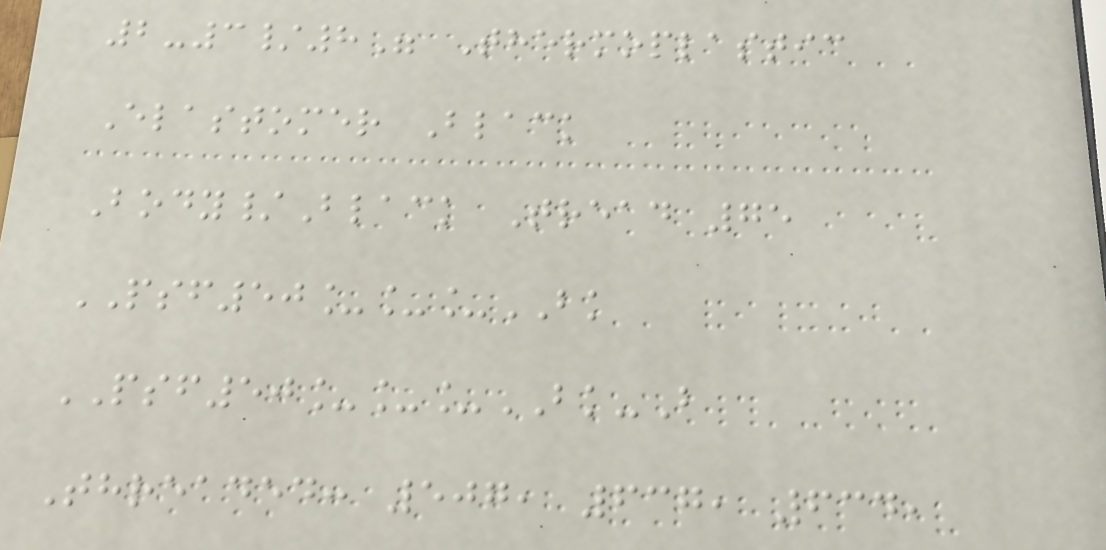2-3/8" Thermoplastic
Elastomer Black
Body/Black Tread 75
PSF50___BK
PSF50___BK-B
Threaded: 507, 637, 634,
